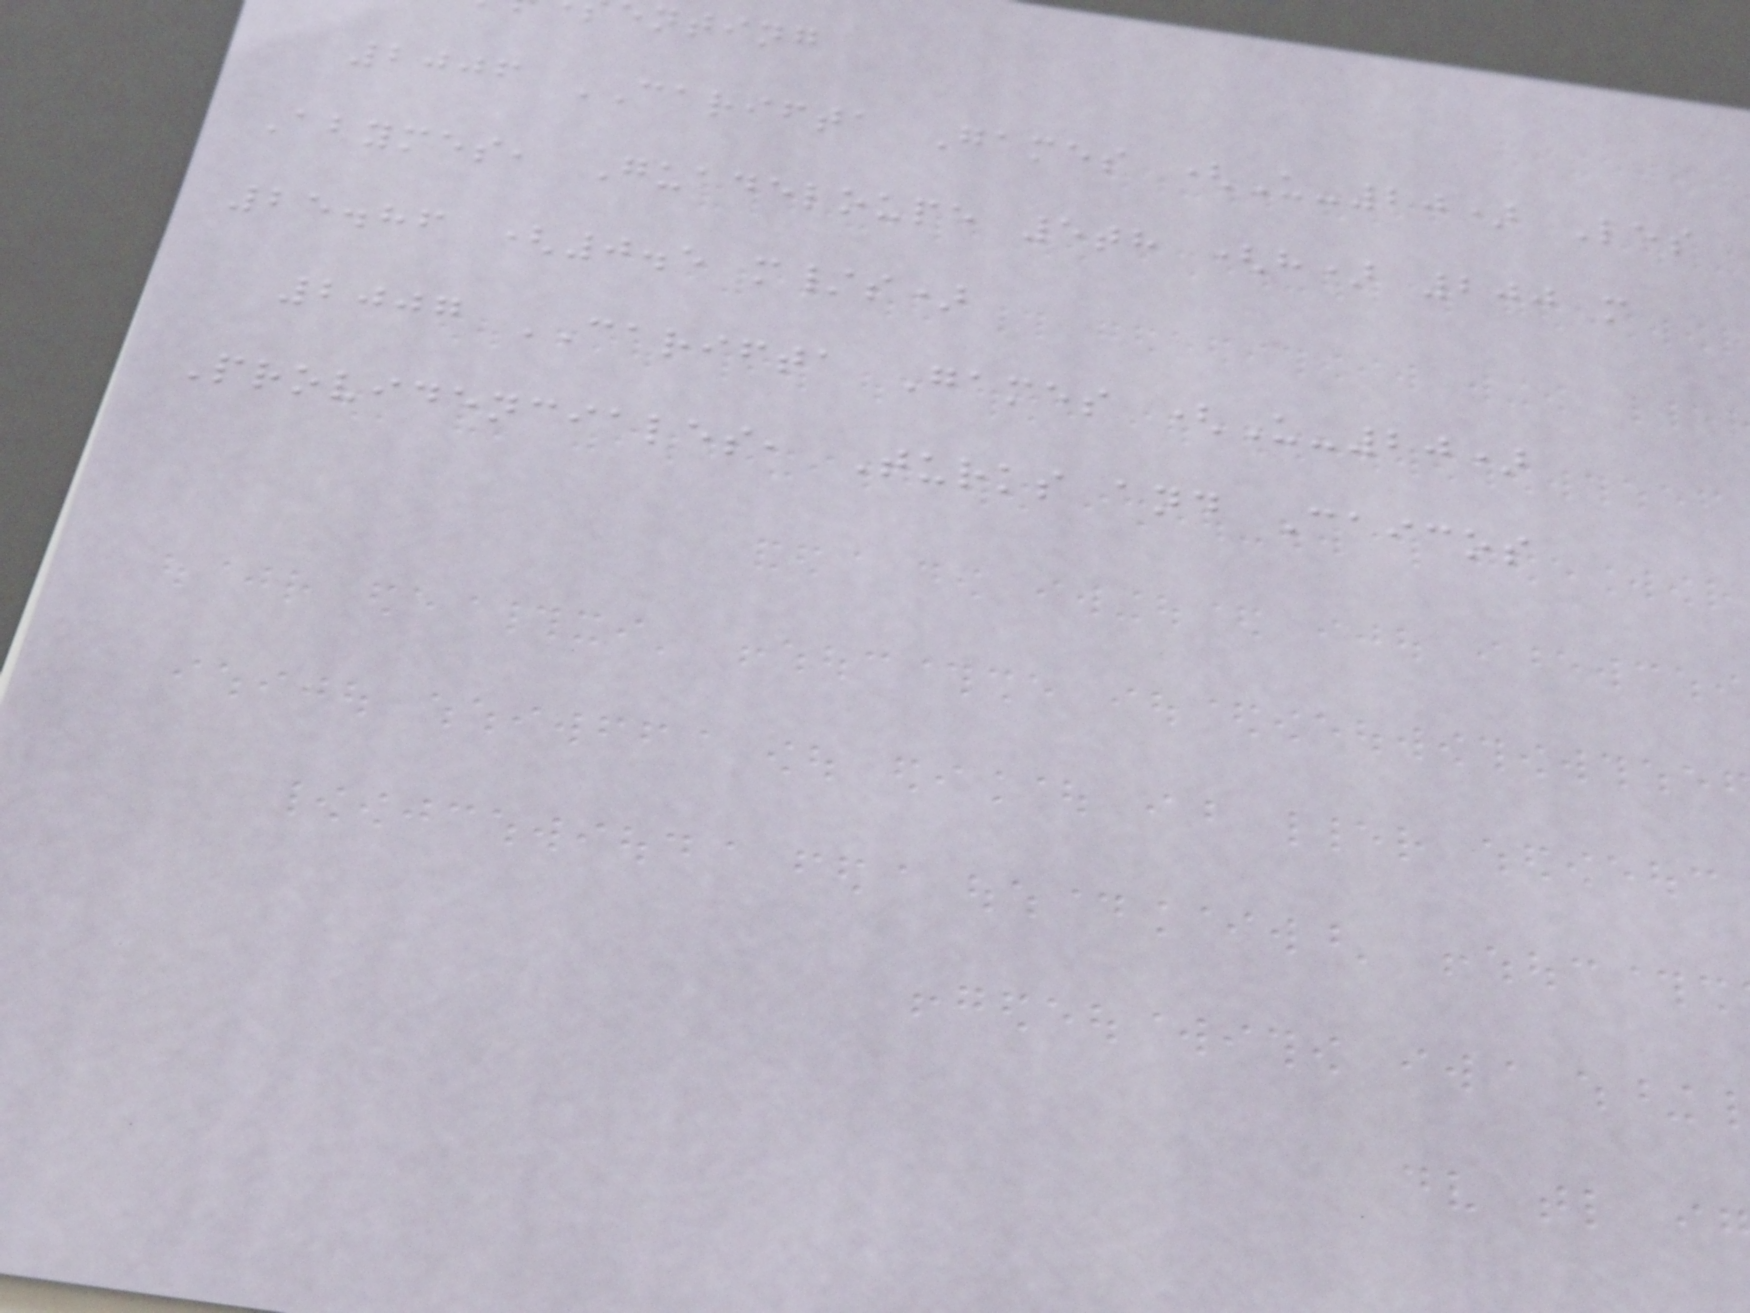nting
2006 CARIFTA Games (U-20) Les
Abymes, Guadeloupe 5th (h) 200 m
25.86 (0.5 m/s)
2007 CARIFTA Games (U-20)
Providenciales, Turks and Caicos
